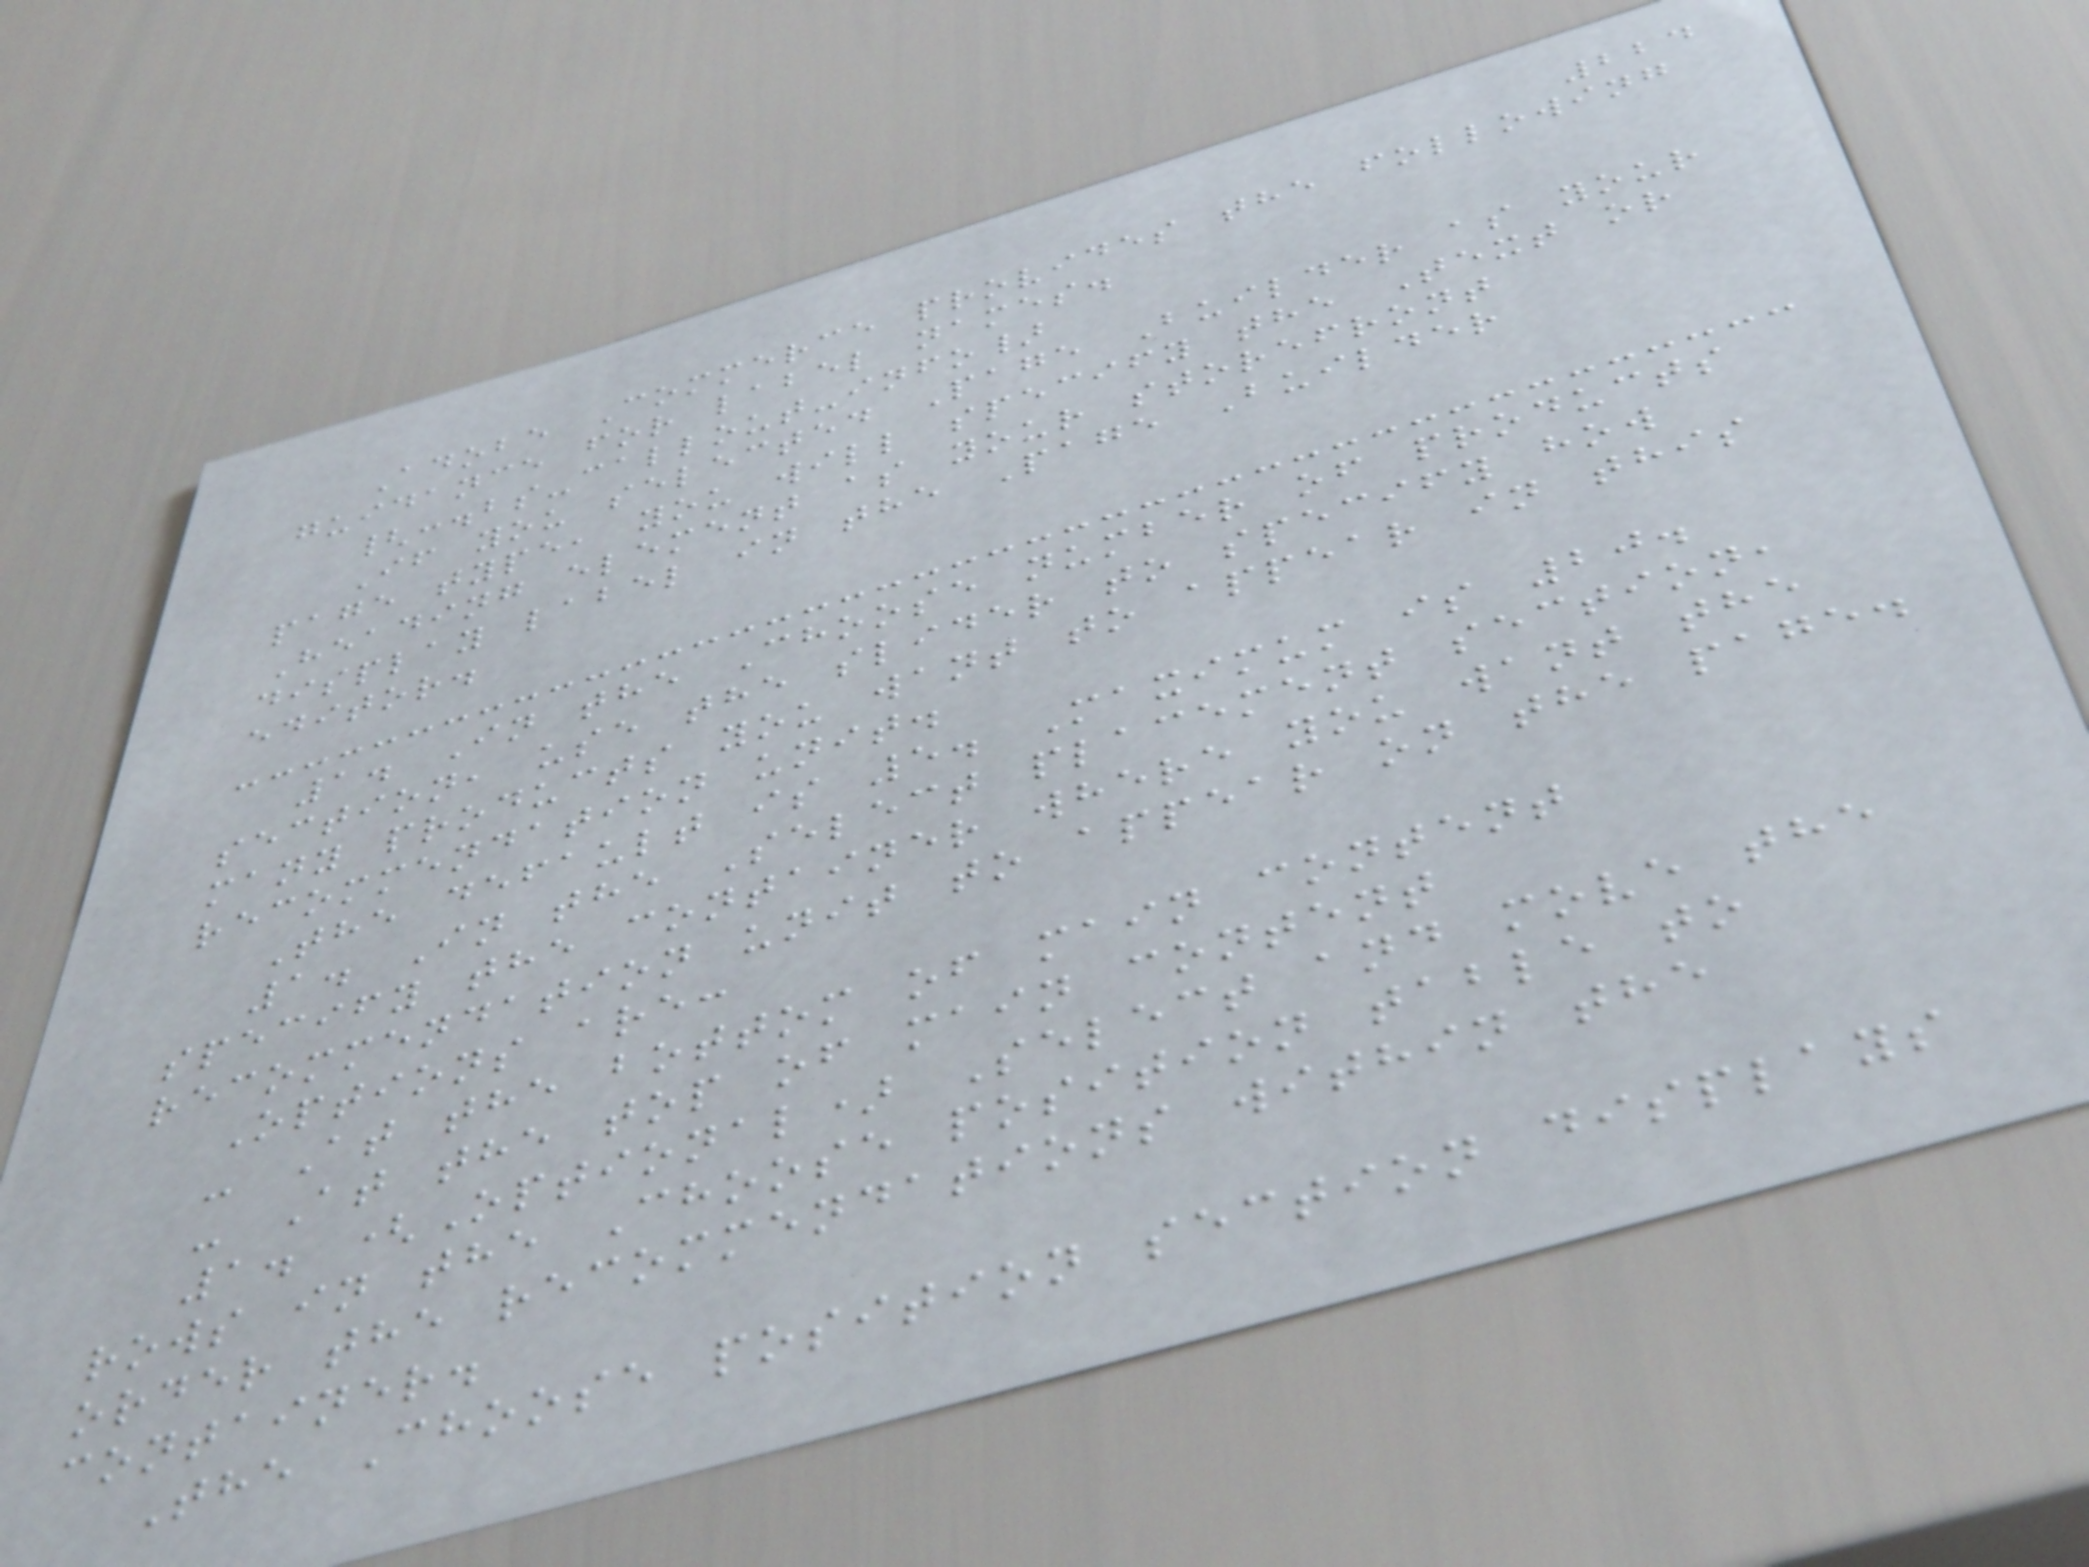224
Adobe Commerce provides the following
guidance for label names.
{:.bs-callout-info}
If you selected Page Builder as your
page type, you will specify the Text or
Heading element as your storefront
display label in the Page Builder
editor.
1. In the Choose number of products
section, use the slider to specify how
many products you want to appear in this
recommendation unit.
The default is 5. Maximum is 20.
1. In the Select placement section,
specify the container where you want the
recommendation unit to appear on the page.
Options are:
- At the bottom of main content
- At the top of main content
1. (Optional) Select and move the
rows in the Choose position table to
order the recommendations within the
container.
The Choose position section displays
